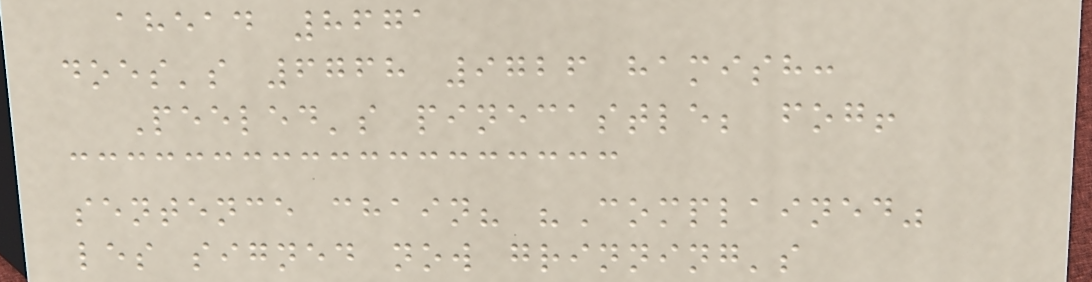ahead 8671
does's 6768 9726 hamish:
Peeled's pinecastle; fog!
sentence chain? "Complained"
les signed now grinning's
